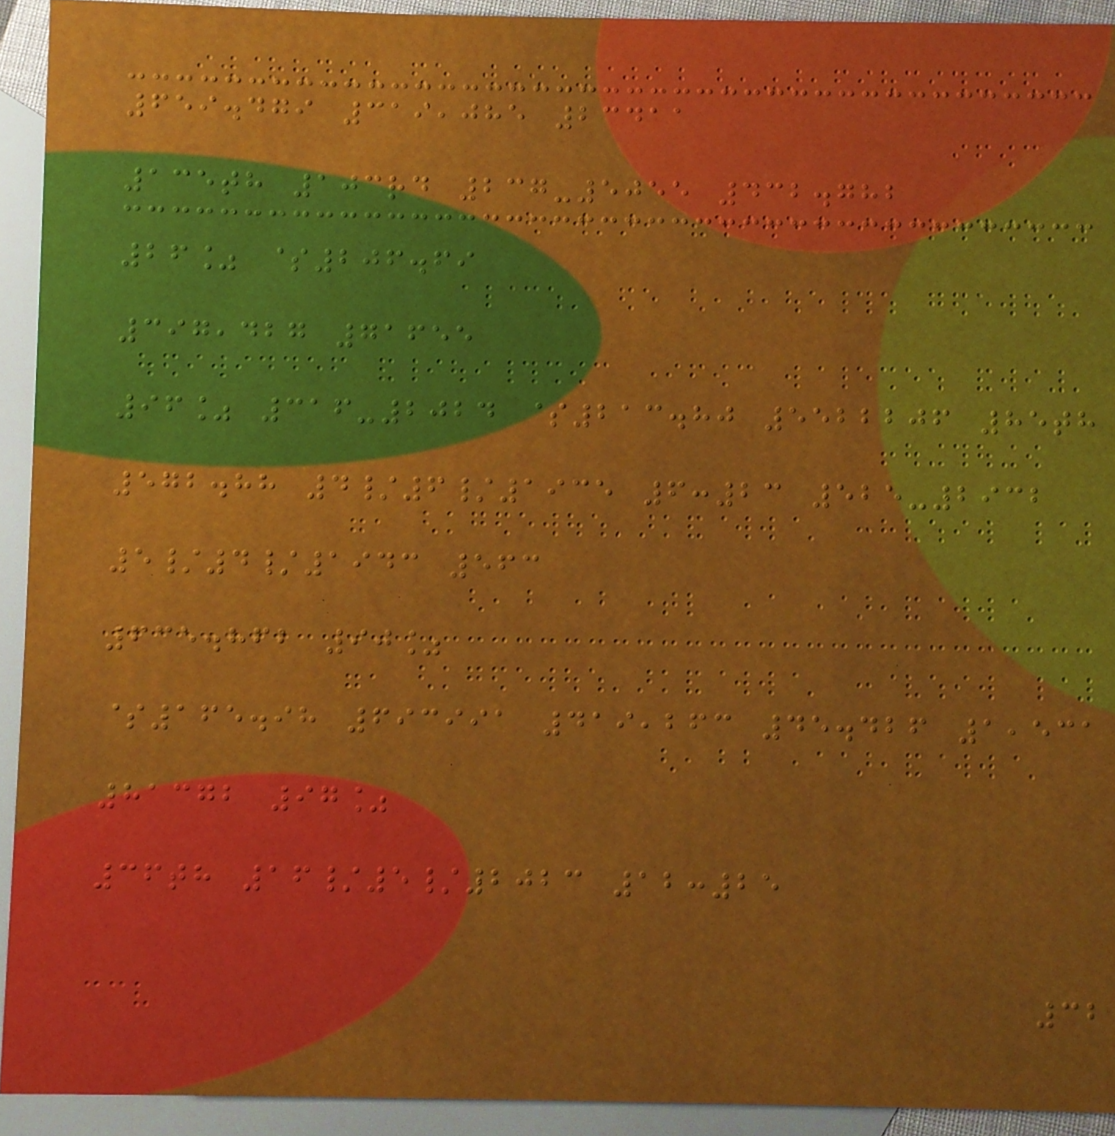659.479 319,085 23411
135th 103rd 237-5055 432.782
26% $206.69
397,427 71655
96% 316-2024 $213.80 5522206 85th
572.88 4/6/1935 6:23 525-2932
5/4/1943 563
635.862 90%
$165.98 693991 419,263 45.426 1,531
81372 97%
36th 16/5/2023 12:25
32
